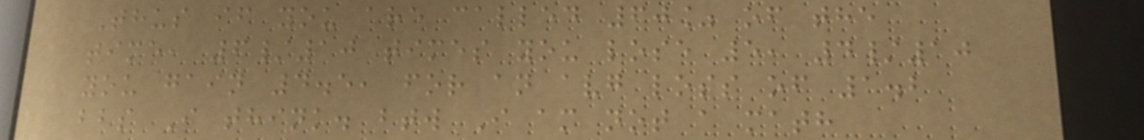Thus if you are called 60% of the
time, 6/10 times you lose 5, 4/10
you gain 4.5, for an avg loss of 1.2
bbs I think. btw I am not a math
